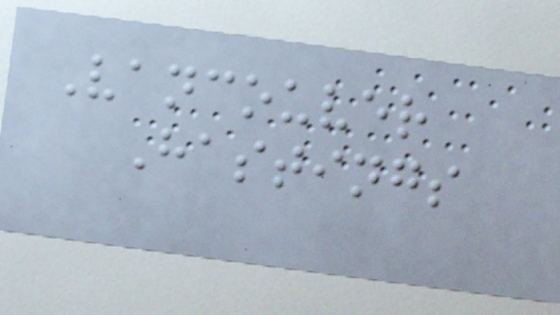Vancouver
Hastings
